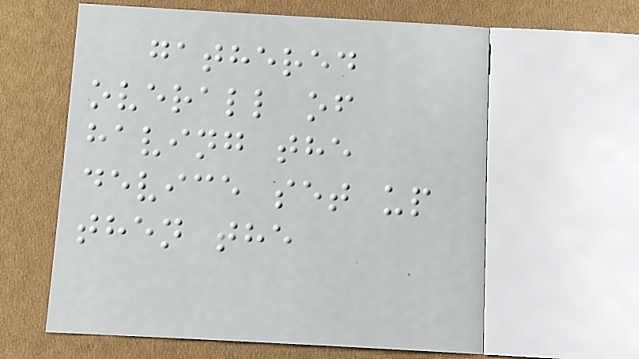gathered
overall of
having the
device set up
then the
